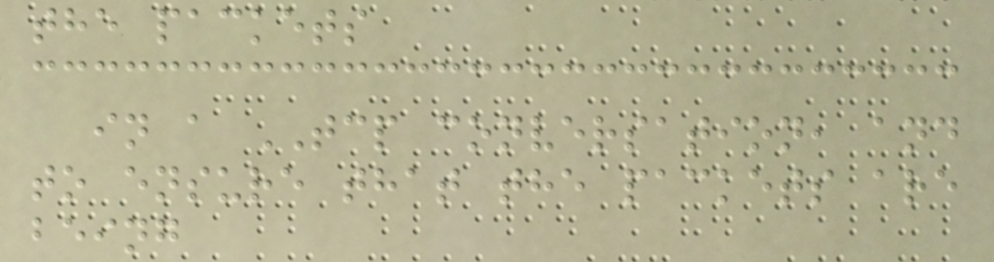the packets
in a TCP conversation, and
to ensure that the packets are
being
